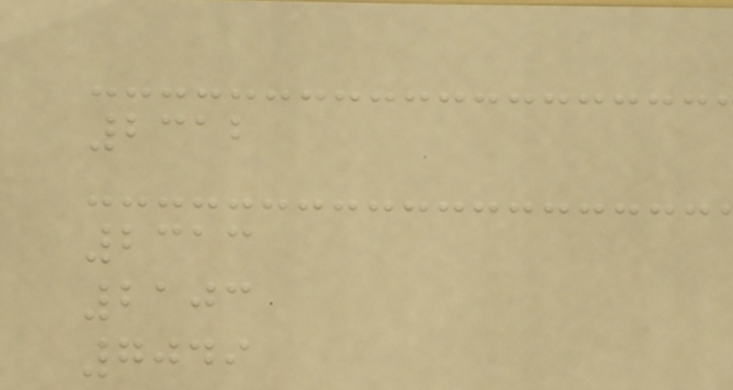2312
2313
2103
7049
